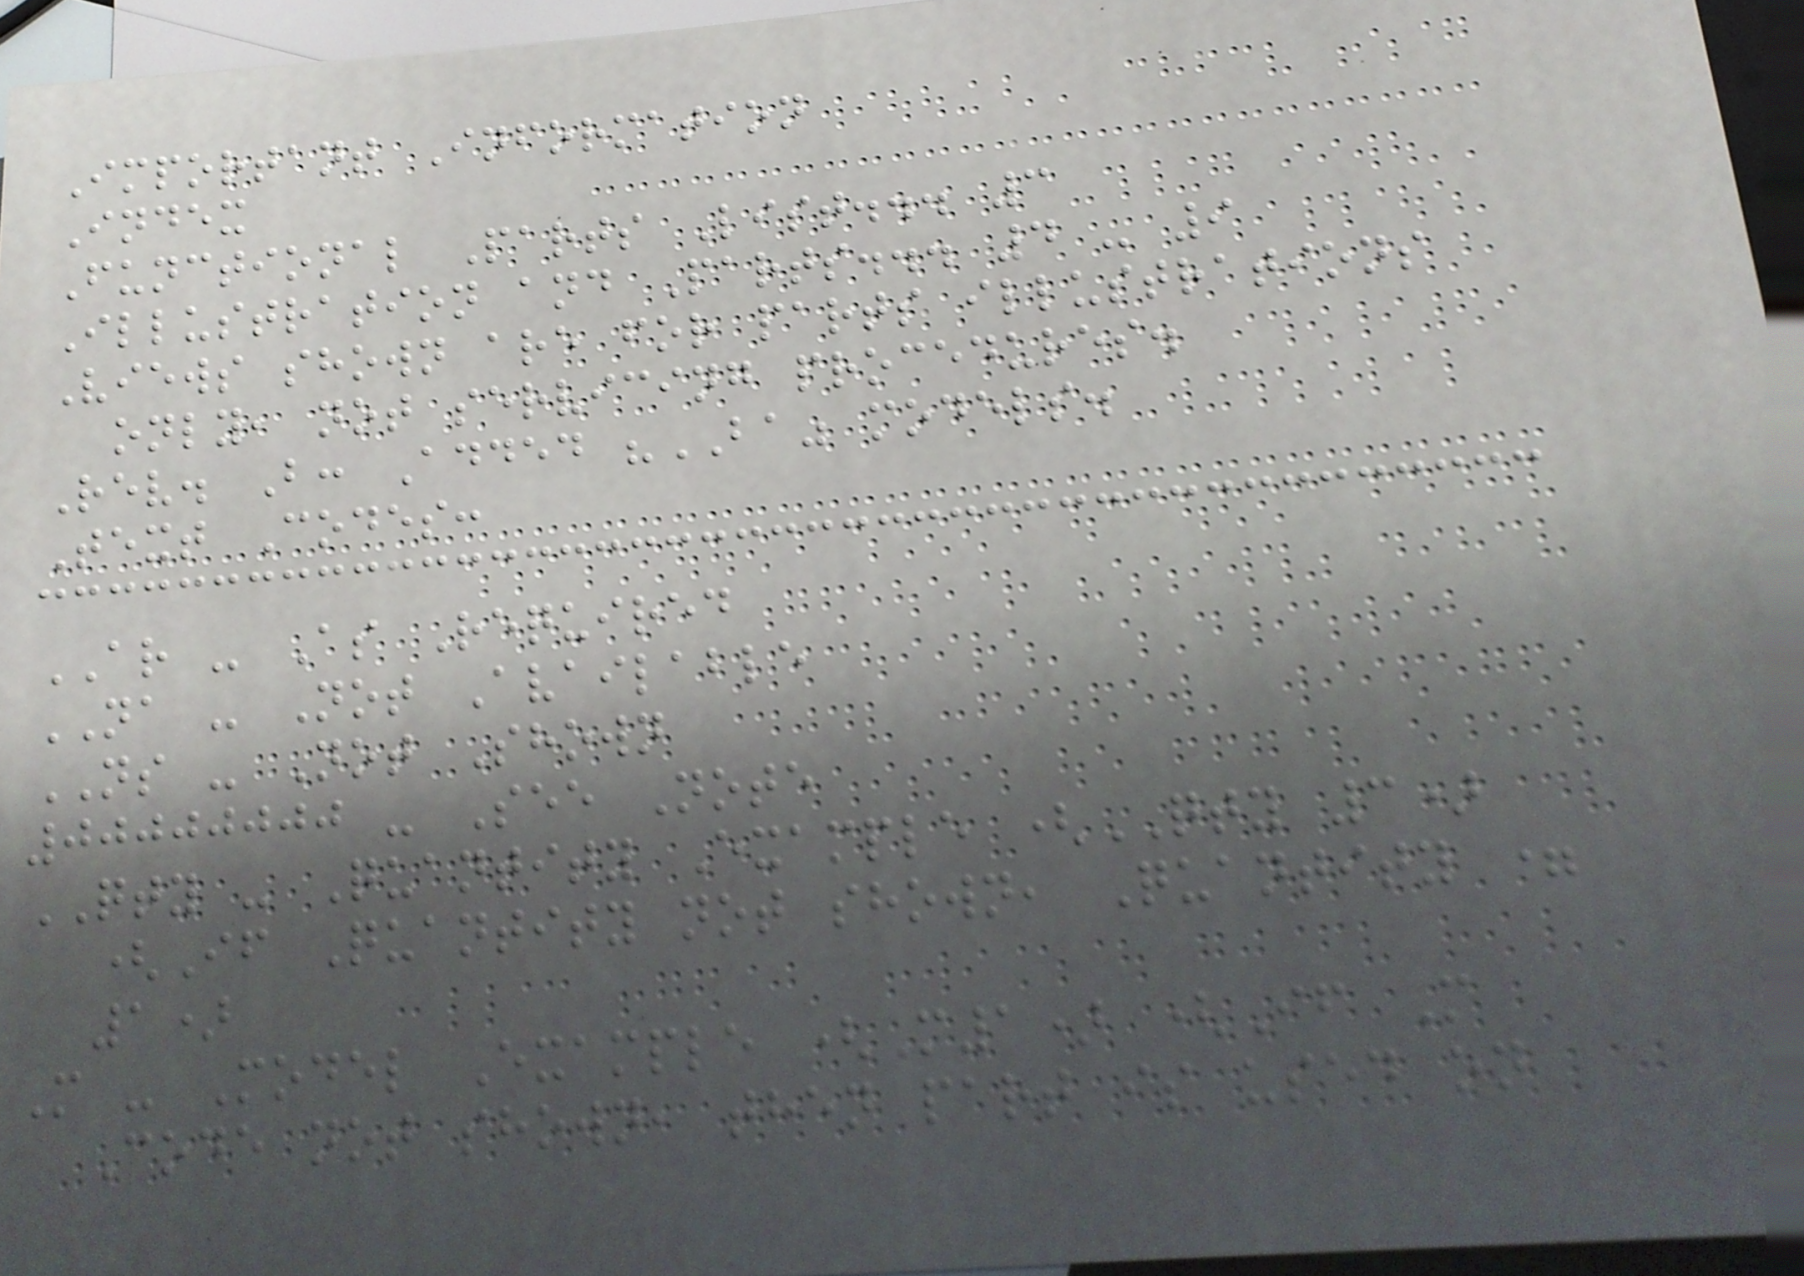Important Information
Index
Functional Parts List... 3
Illustration and Parts... 4 - 9
Views shown are for parts illustrations
only, not servicing procedures.
Rev. B: Added "BA" models.
Text Codes:
AR - As Required
NA - Not Available
NS - Not Shown
00000000 - See Note
QTY - Quantity Example (QTY 3)
(If Quantity not shown, Quantity =
1)
M - Model Example (M1) (If M
Code not shown, then part is used on
